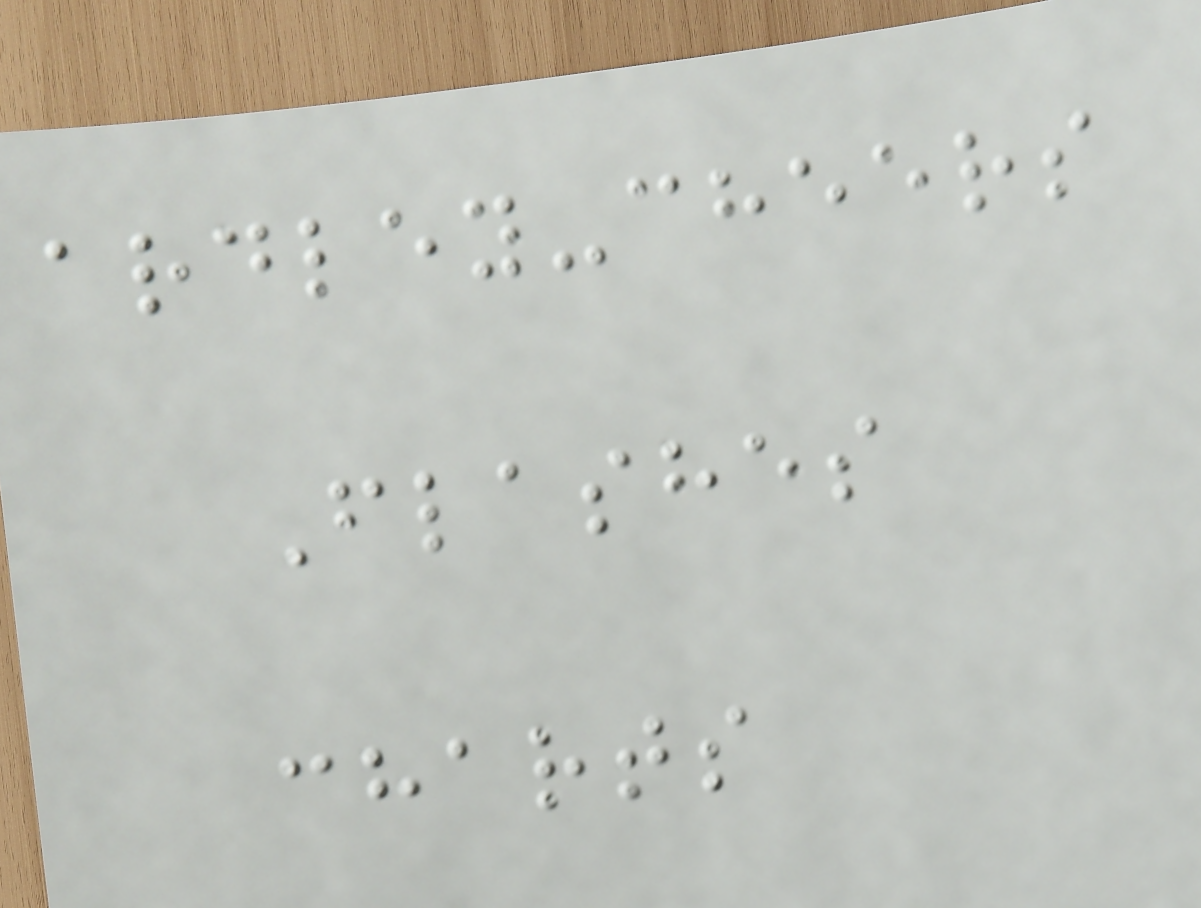ardley-cheers
Flashes
charts
